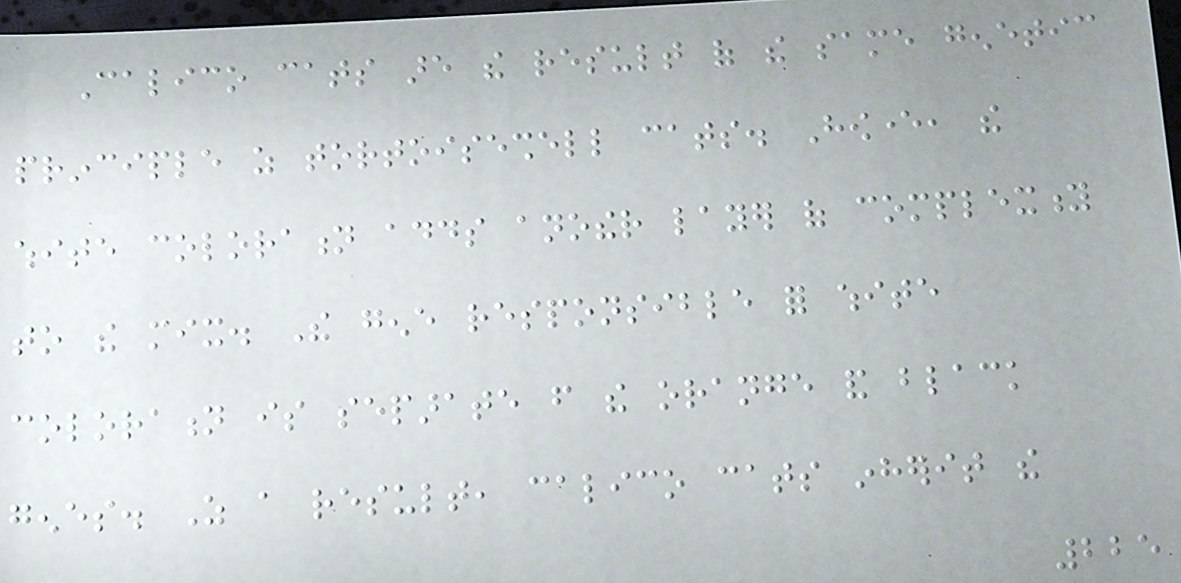Calico cats are the result of the same genetic
principle as tortoiseshell cats. However, the
white coloration adds another layer of complexity
to the mix. The gene responsible for white
coloration is separate from the orange and black
genes. As a result, calico cats inherit the
225
